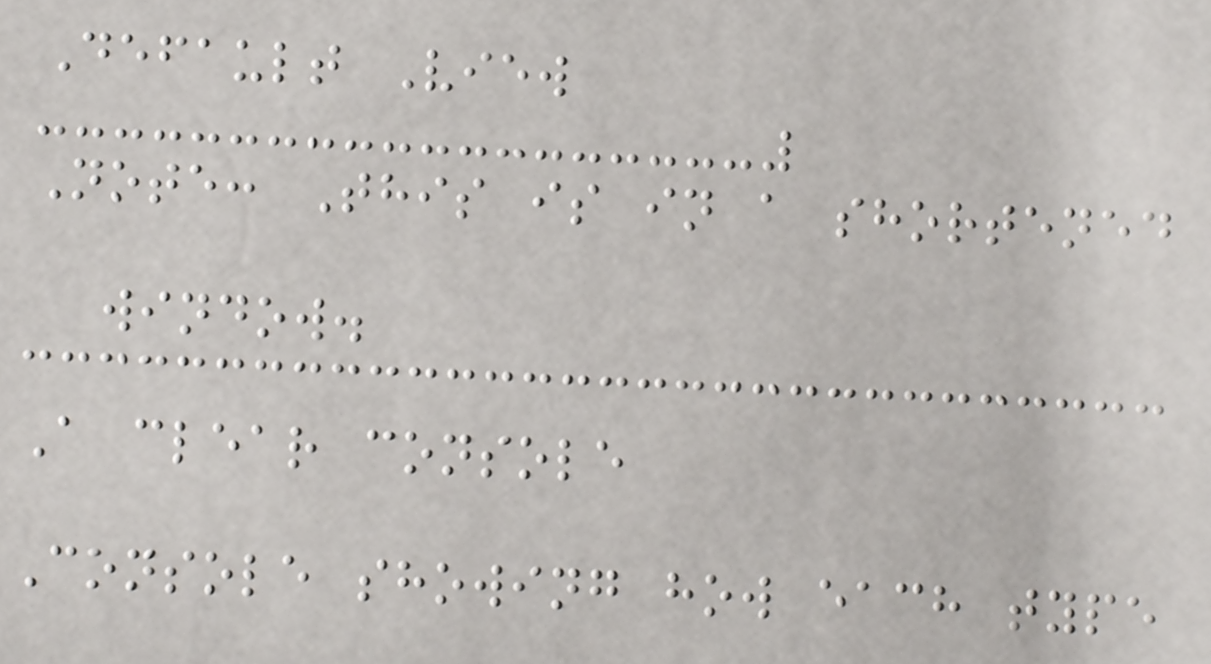Default View
Note: This is in a shortened
window.
A clear console
Console showing how each type
